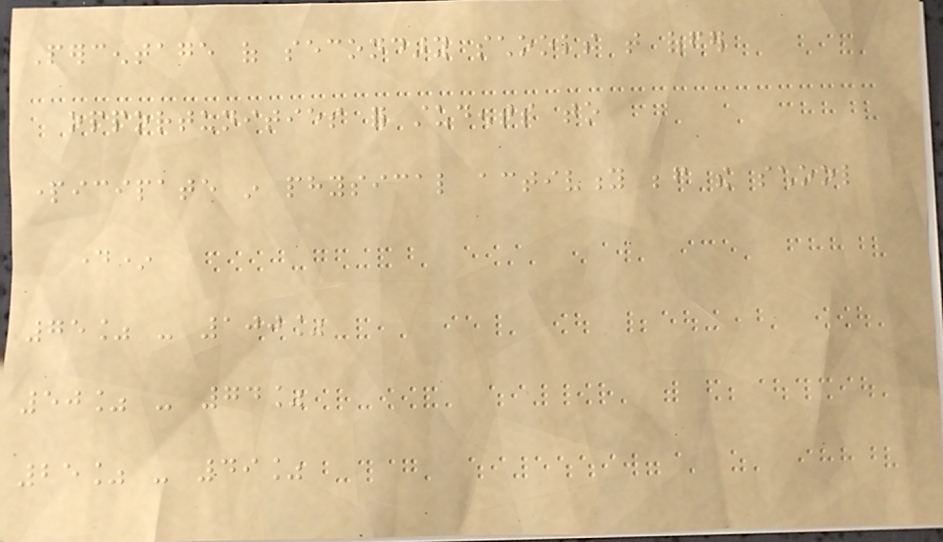Percentage of secondary schools that offer
opportunities for students to
participate in physical activity before the school
day*
75% - 100%
50% - 74%
25% - 49%
